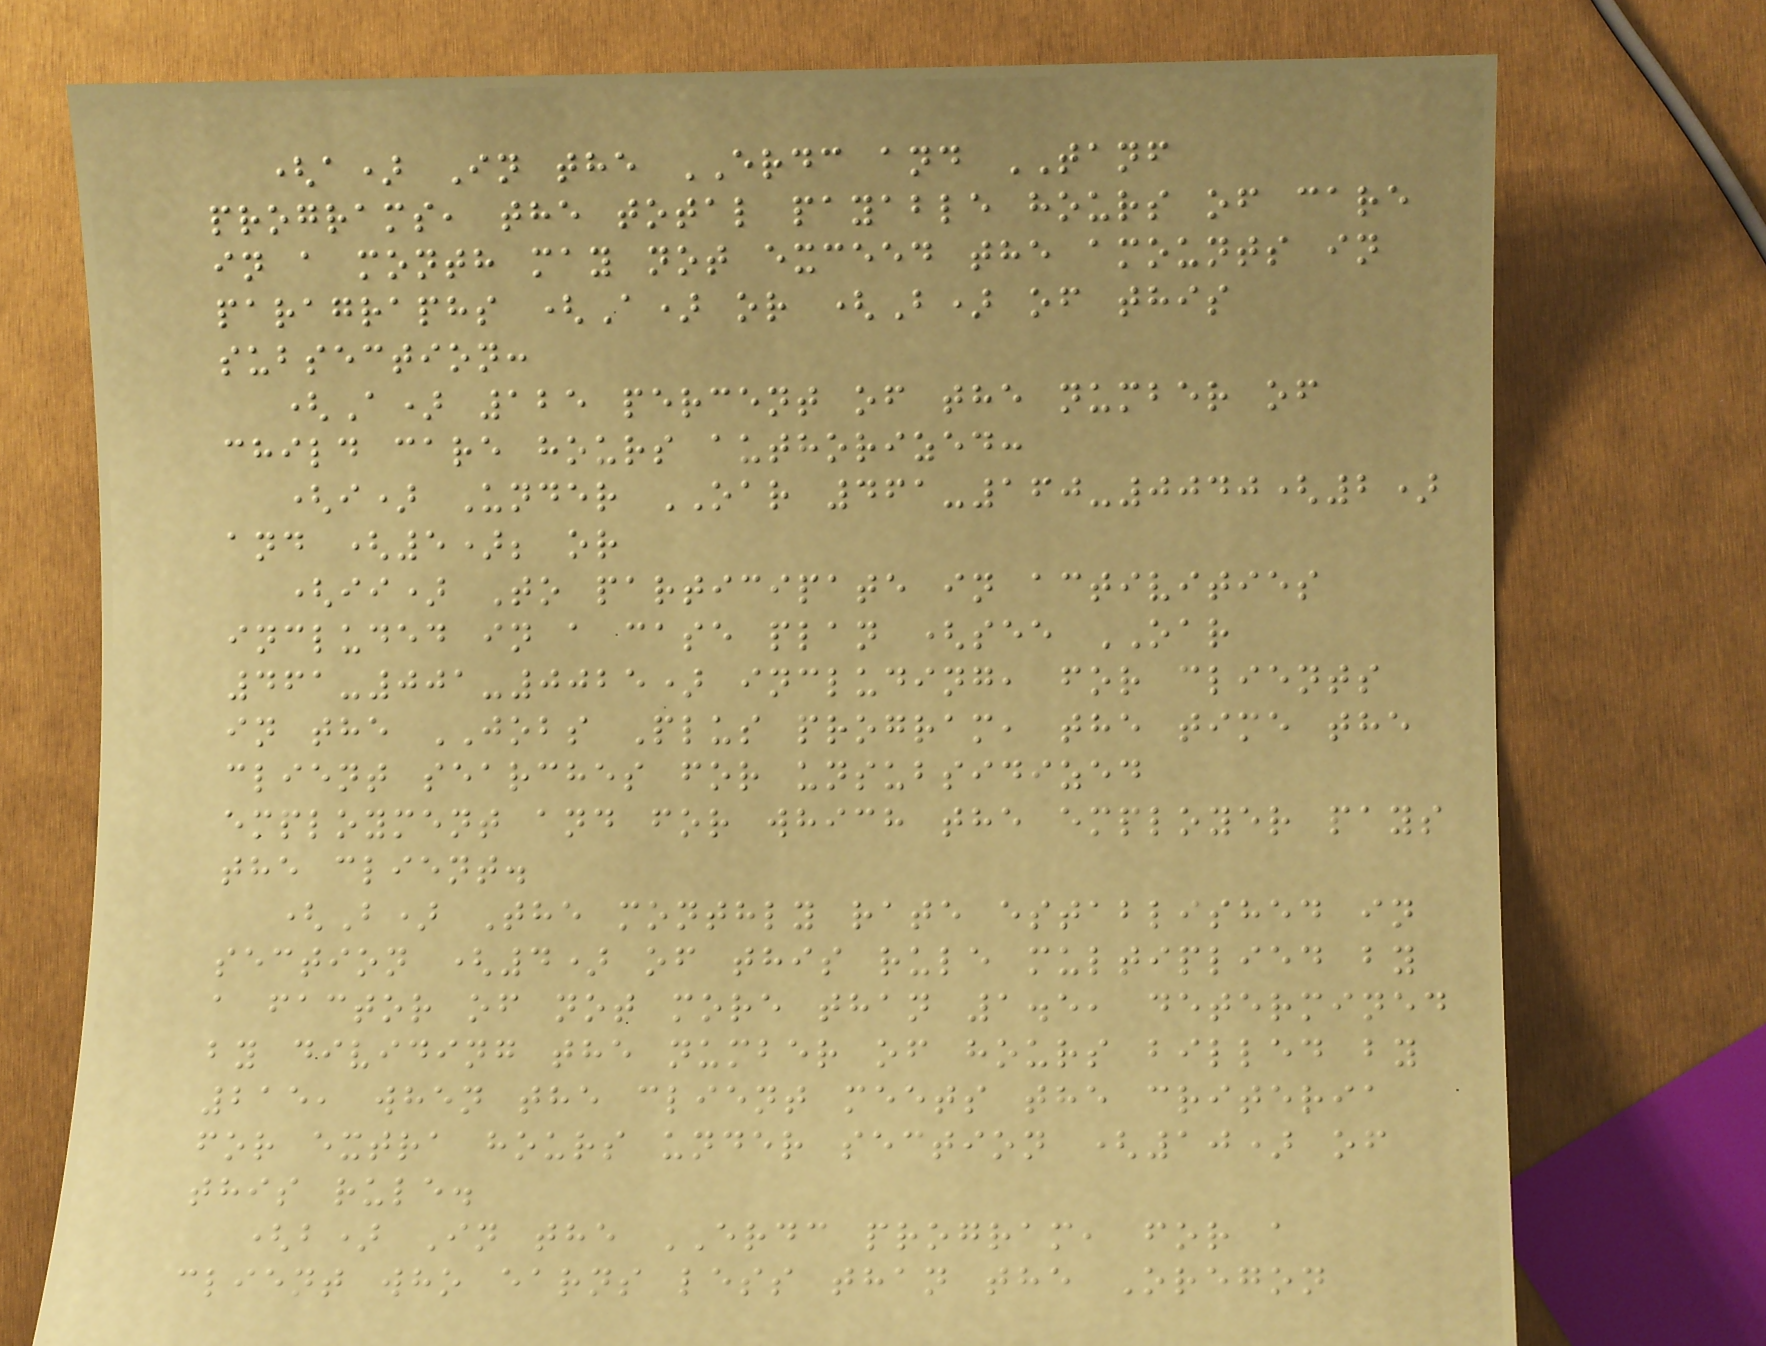(a) In the ERDC and TANF
programs, the total payable hours of care
in a month may not exceed the amounts in
paragraphs (A) or (B) of this
subsection:
(A) 125 percent of the number of
child care hours authorized:
(i) Under OAR 461-160-0040(2)
and (5); or
(ii) To participate in activities
included in a case plan (see OAR
461-001-0025) including, for clients
in the JOBS Plus program, the time the
client searches for unsubsidized
employment and for which the employer pays
the client.
(B) The monthly rate established in
section (4) of this rule multiplied by
a factor of not more than 1.5, determined
by dividing the number of hours billed by
215, when the client meets the criteria
for extra hours under section (10) of
this rule.
(b) In the ERDC program, for a
client who earns less than the Oregon
